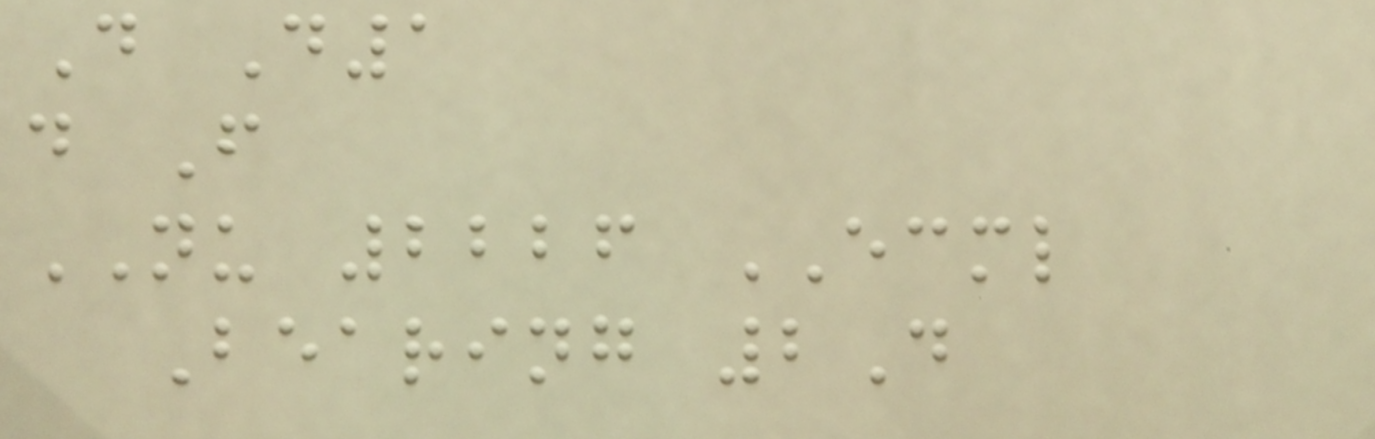D D1
d F
NU 2226 ECML
Bearing 2D
